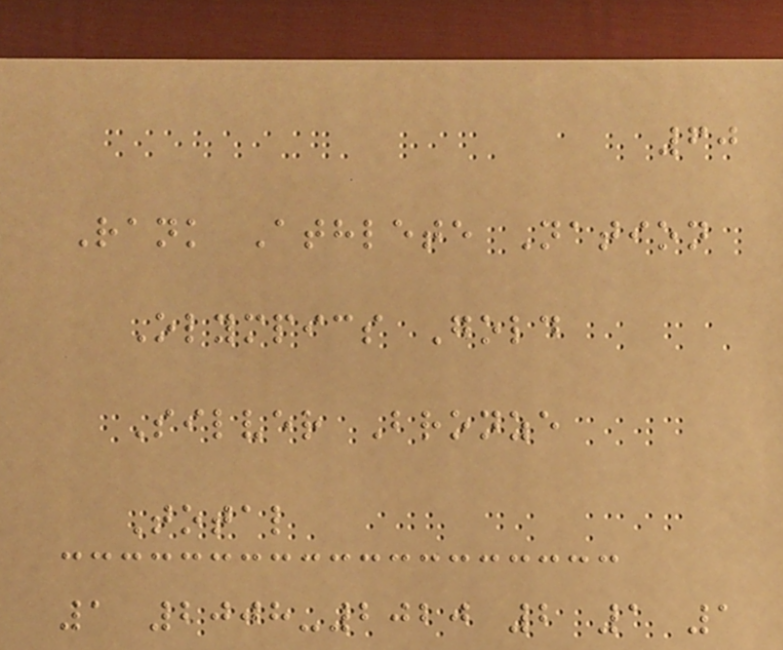60
Rank Athlete Nation
Olympics Gold
Silver Bronze
Total
1 2008-2020 2 1 1
